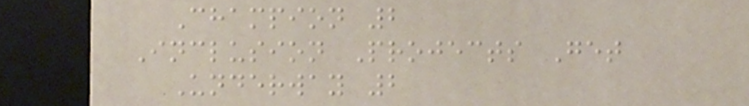Champion 2
Inclusion Projects Get
Underway 2
